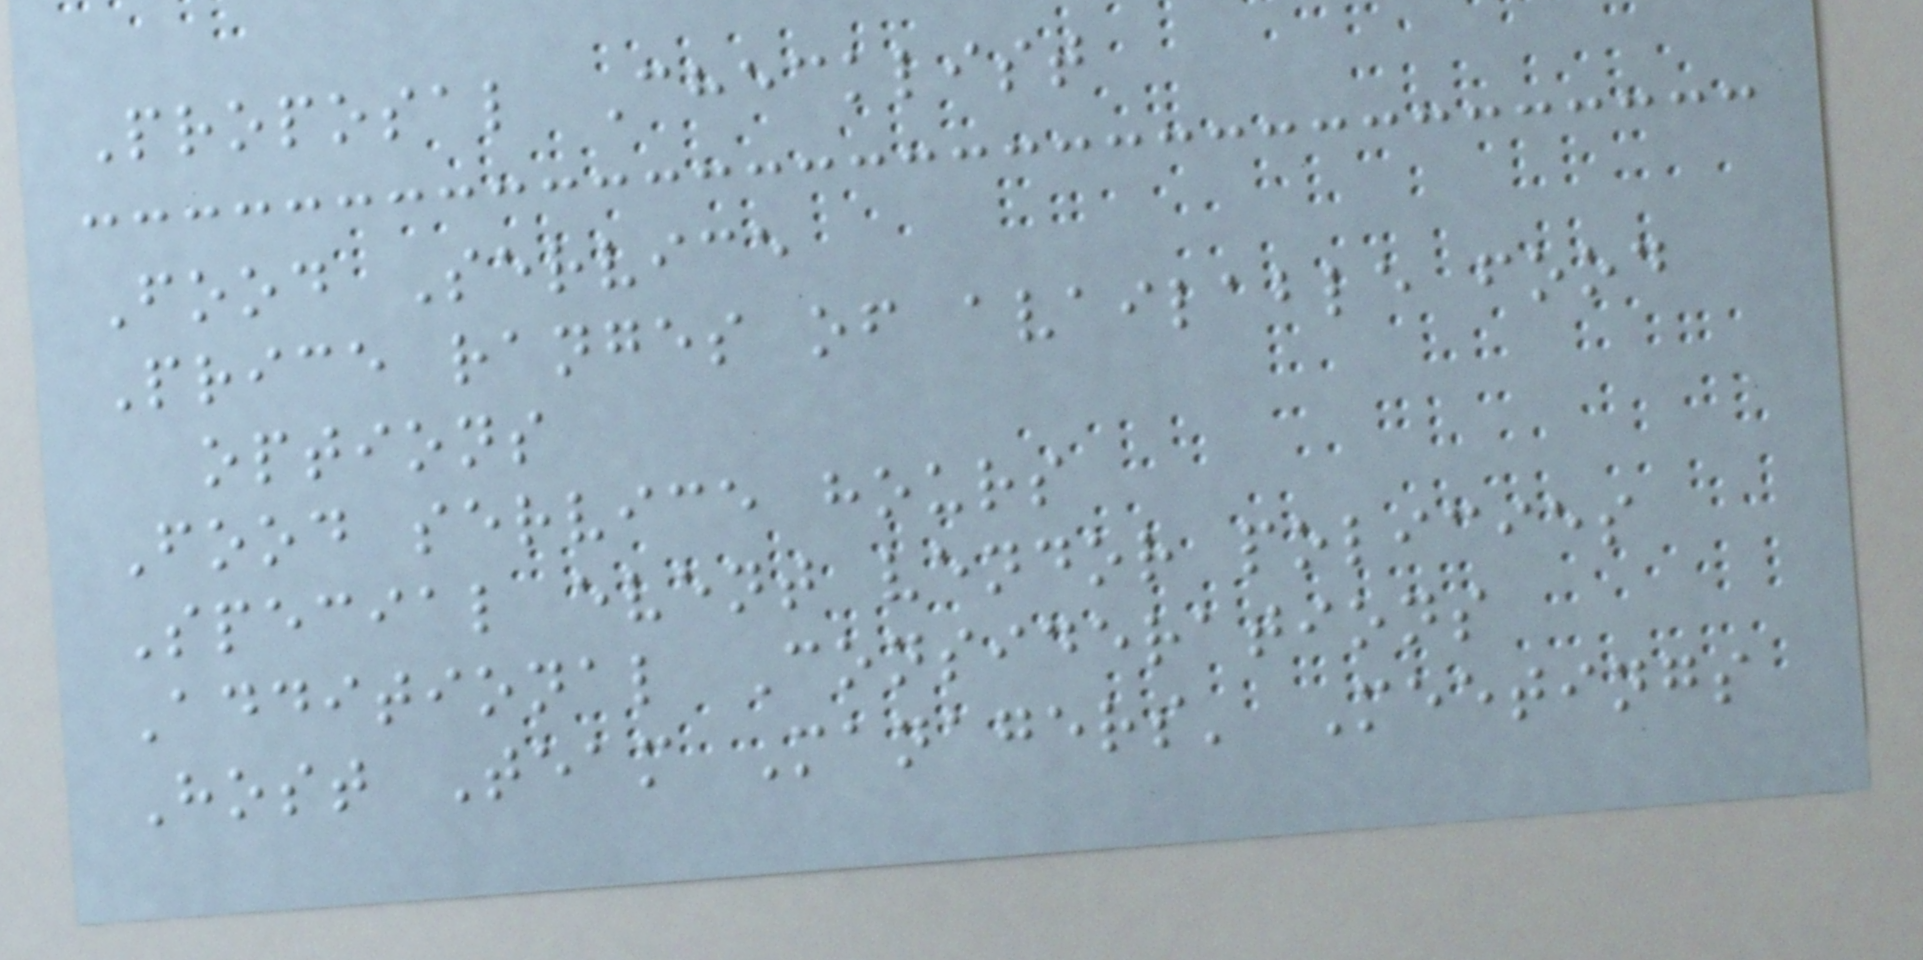Proposal Checklist
Food Service
Price ranges of available food
options
Food service hours
Special event vendor policies
Additional Considerations
Host Team Managers' Meetings
